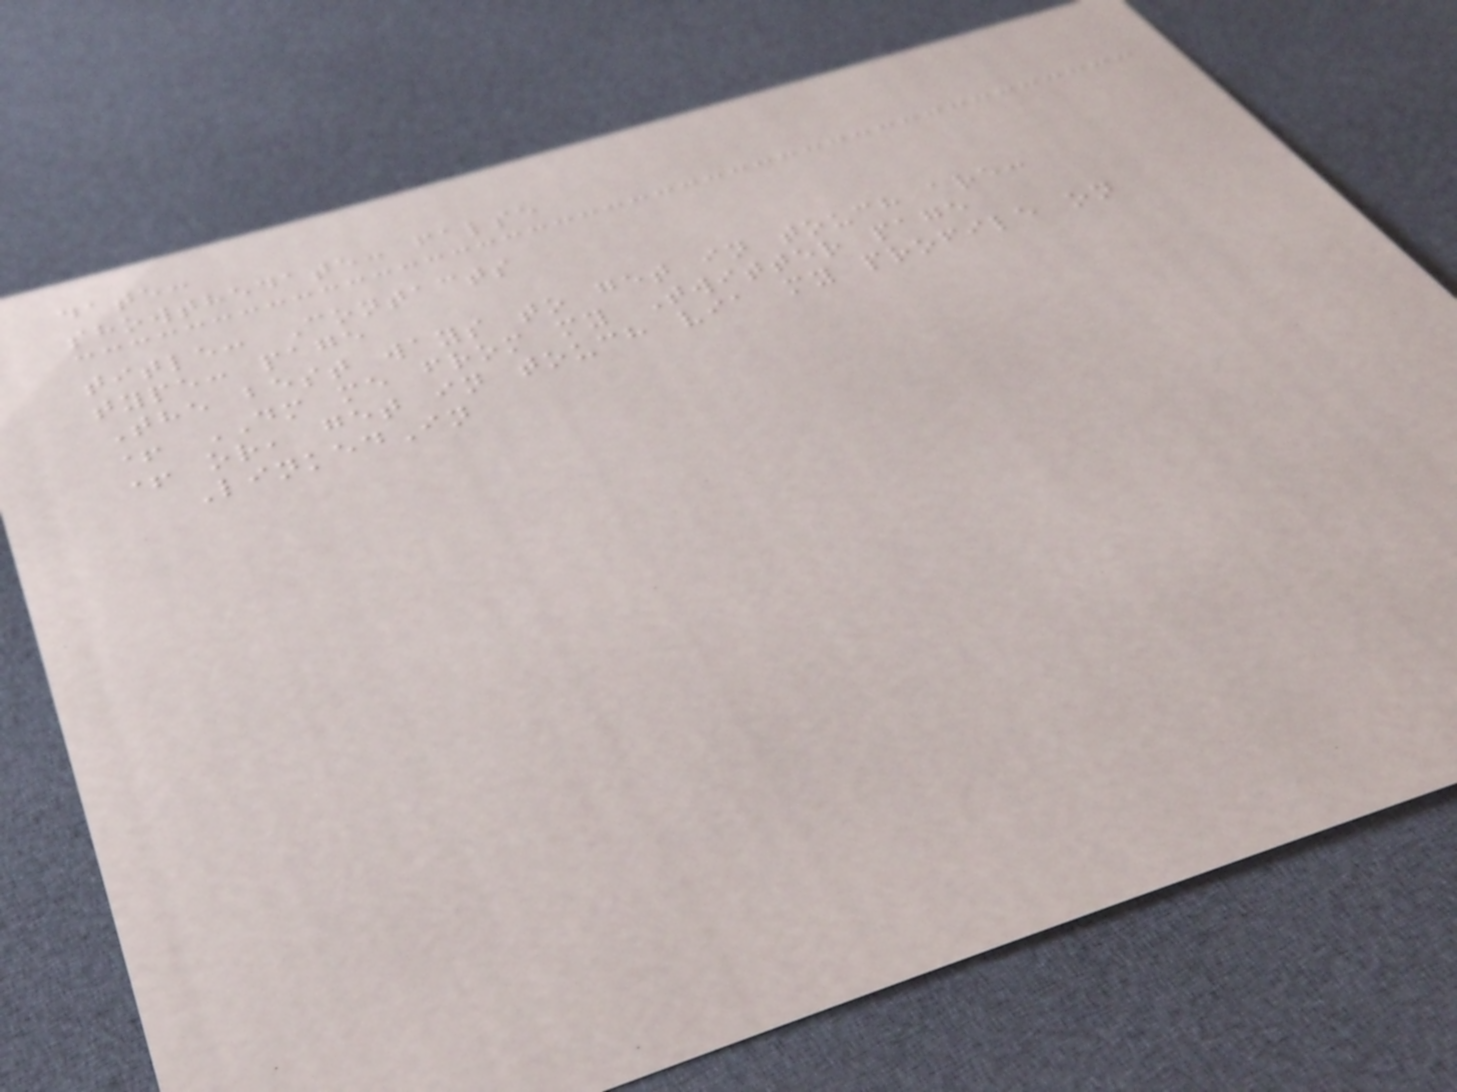date:
showthedate: false
title: Contacts
type: page
The best ways to get in touch are:
+ DM me from my Twitter page
+ or, get in touch via my profile on
LinkedIn
